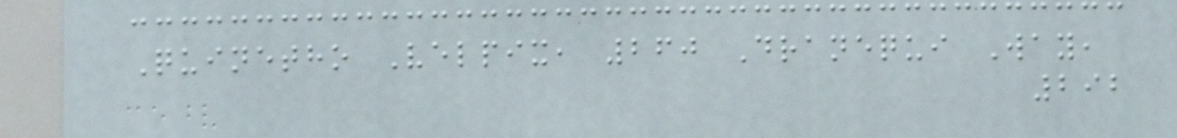Quinetho Velpix, 260 Dranequi Way,
292
